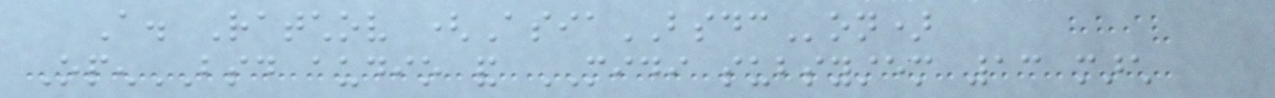A. Ratchov (AsiaBSDCon)
OpenBSD audio and MIDI subsystem 13 march
